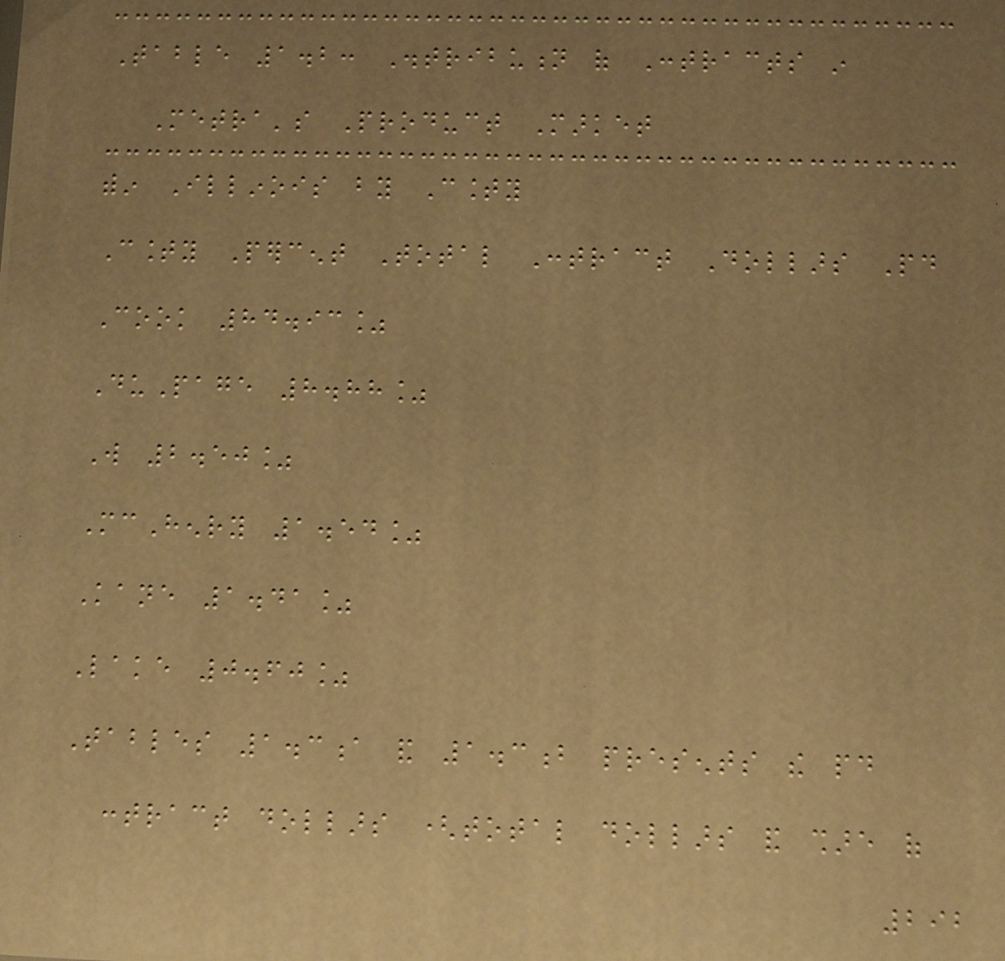Table 1.2: Distribution of Contracts in
Metra's Product Market
within Illinois by County
County Percent Total Contract Dollars Paid
Cook 84.93%
DuPage 8.88%
Will 2.50%
McHenry 1.54%
Kane 1.41%
Lake 0.60%
Tables 1.3a and 1.3b presents the paid
contract dollars (total dollars and share of
292
